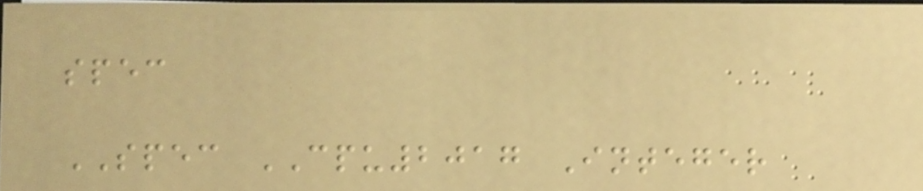spec
SPEC CPU2017 Integer
